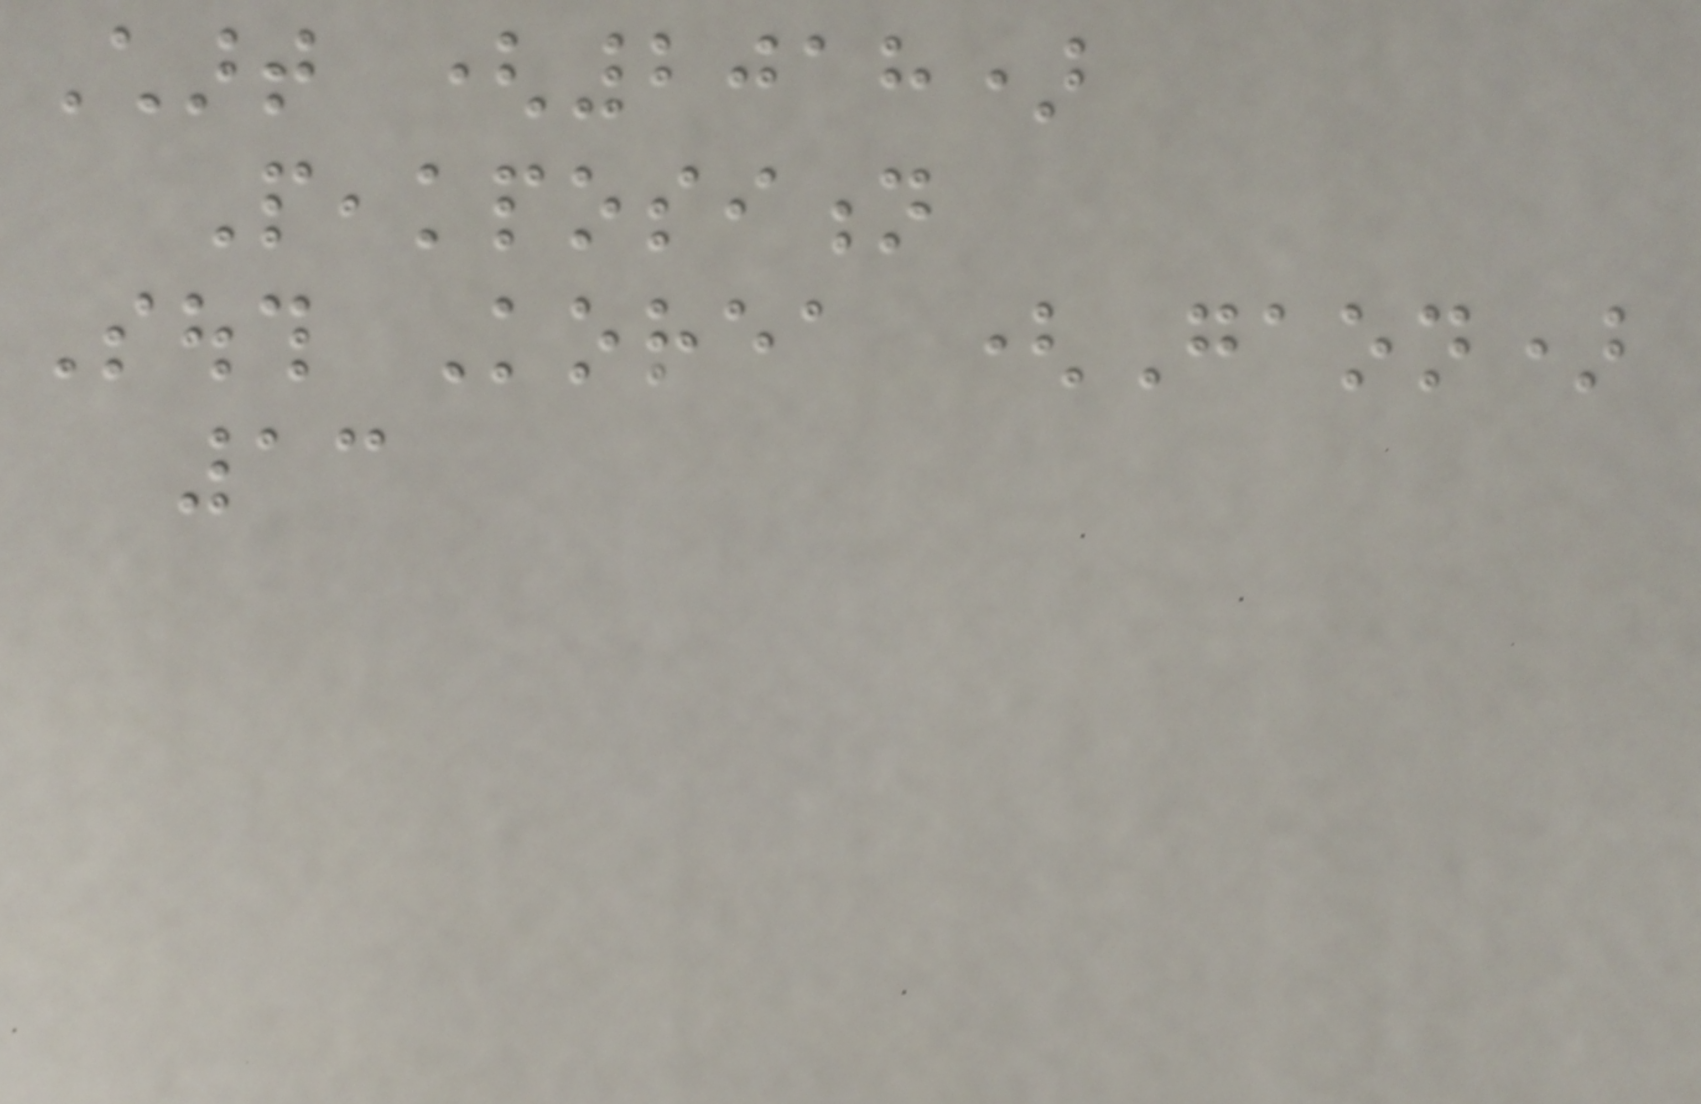Chart (2018)
Peakposition
South Korea (Gaon)
13
